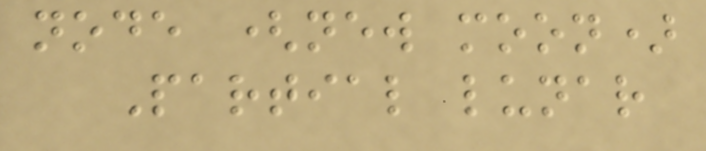node (new moon)
Partial lunar
